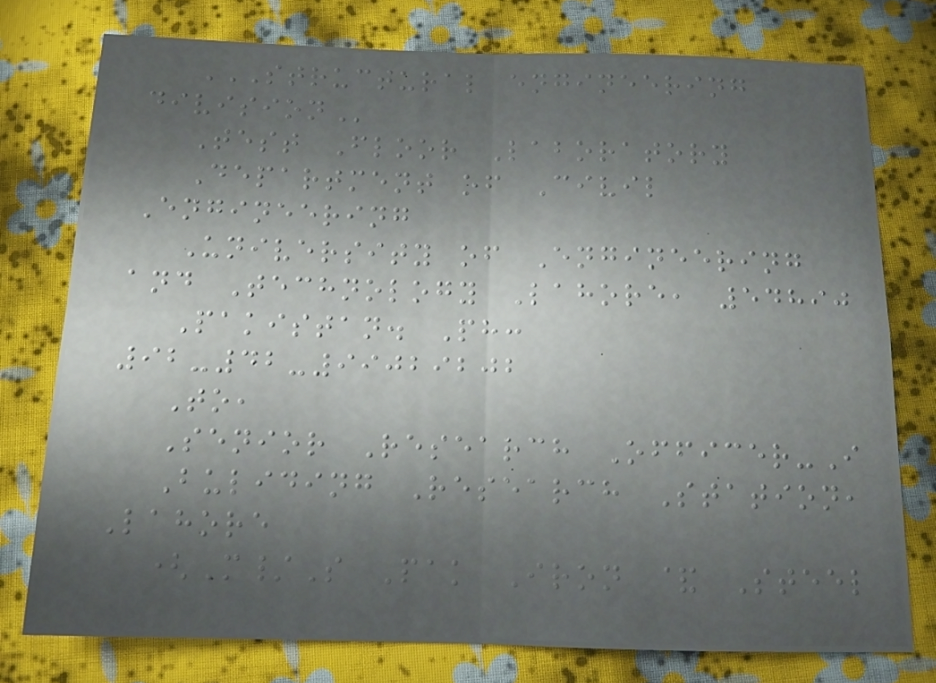STRUCTURAL ENGINEERING
DIVISION
Test Floor Laboratory
Department of Civil
Engineering
University of Engineering
and Technology Lahore, 54890
Pakistan. Ph:
92-42-99029202
To,
Senior Research Officer-I
Buliding Research Station,
Lahore
(M/S Pak Iron & Steel
